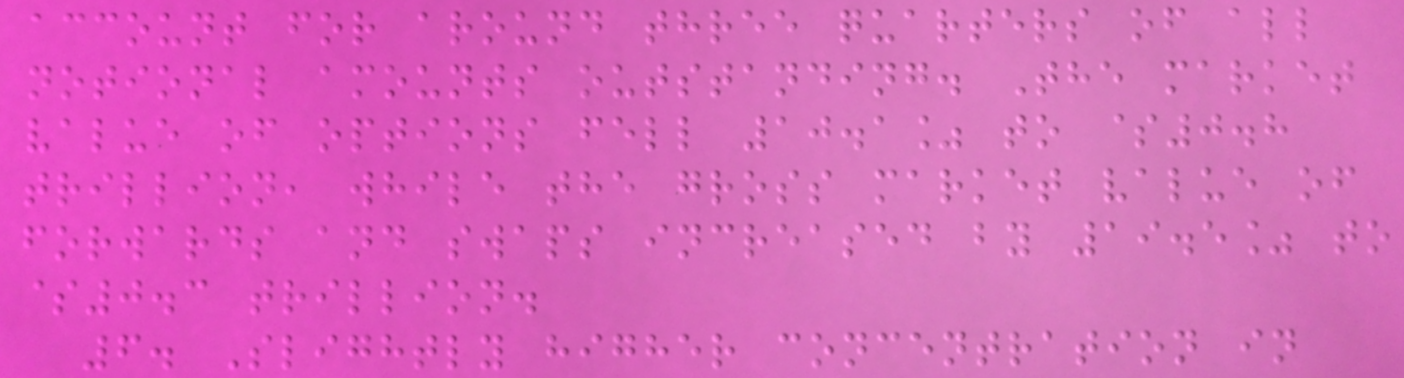account for around three quarters of all
notional amounts outstanding. The market
value of options fell 10.1% to $0.8
trillion, while the gross market value of
forwards and swaps increased by 19.5% to
$0.3 trillion.
6. Slightly higher concentration in
